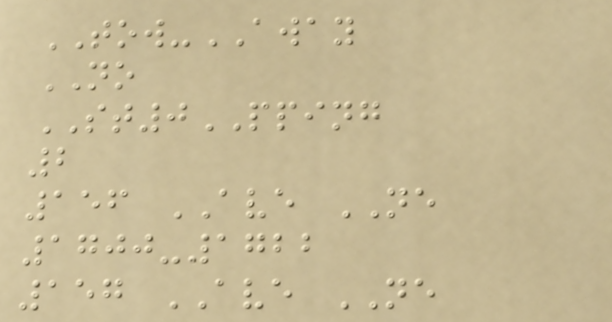TOW-AWAY
NO
ST0PPING
2
156 AVE NE
1700-1722
157 AVE NE
